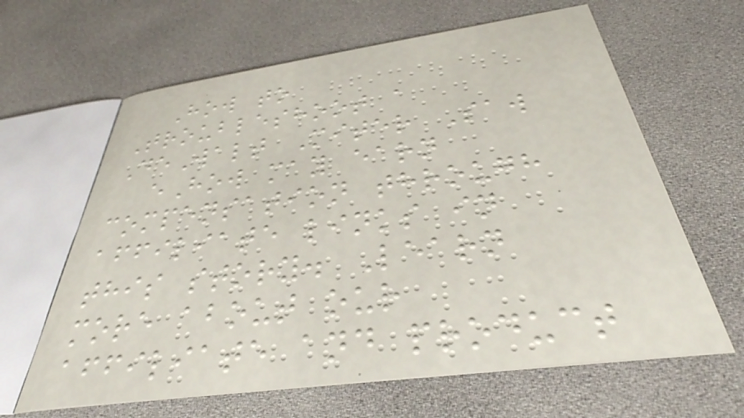How to
Troubleshoot a
DeWalt Miter Saw
eHow may earn
compensation through
affiliate links in
this story. Learn
more about our
affiliate and product
